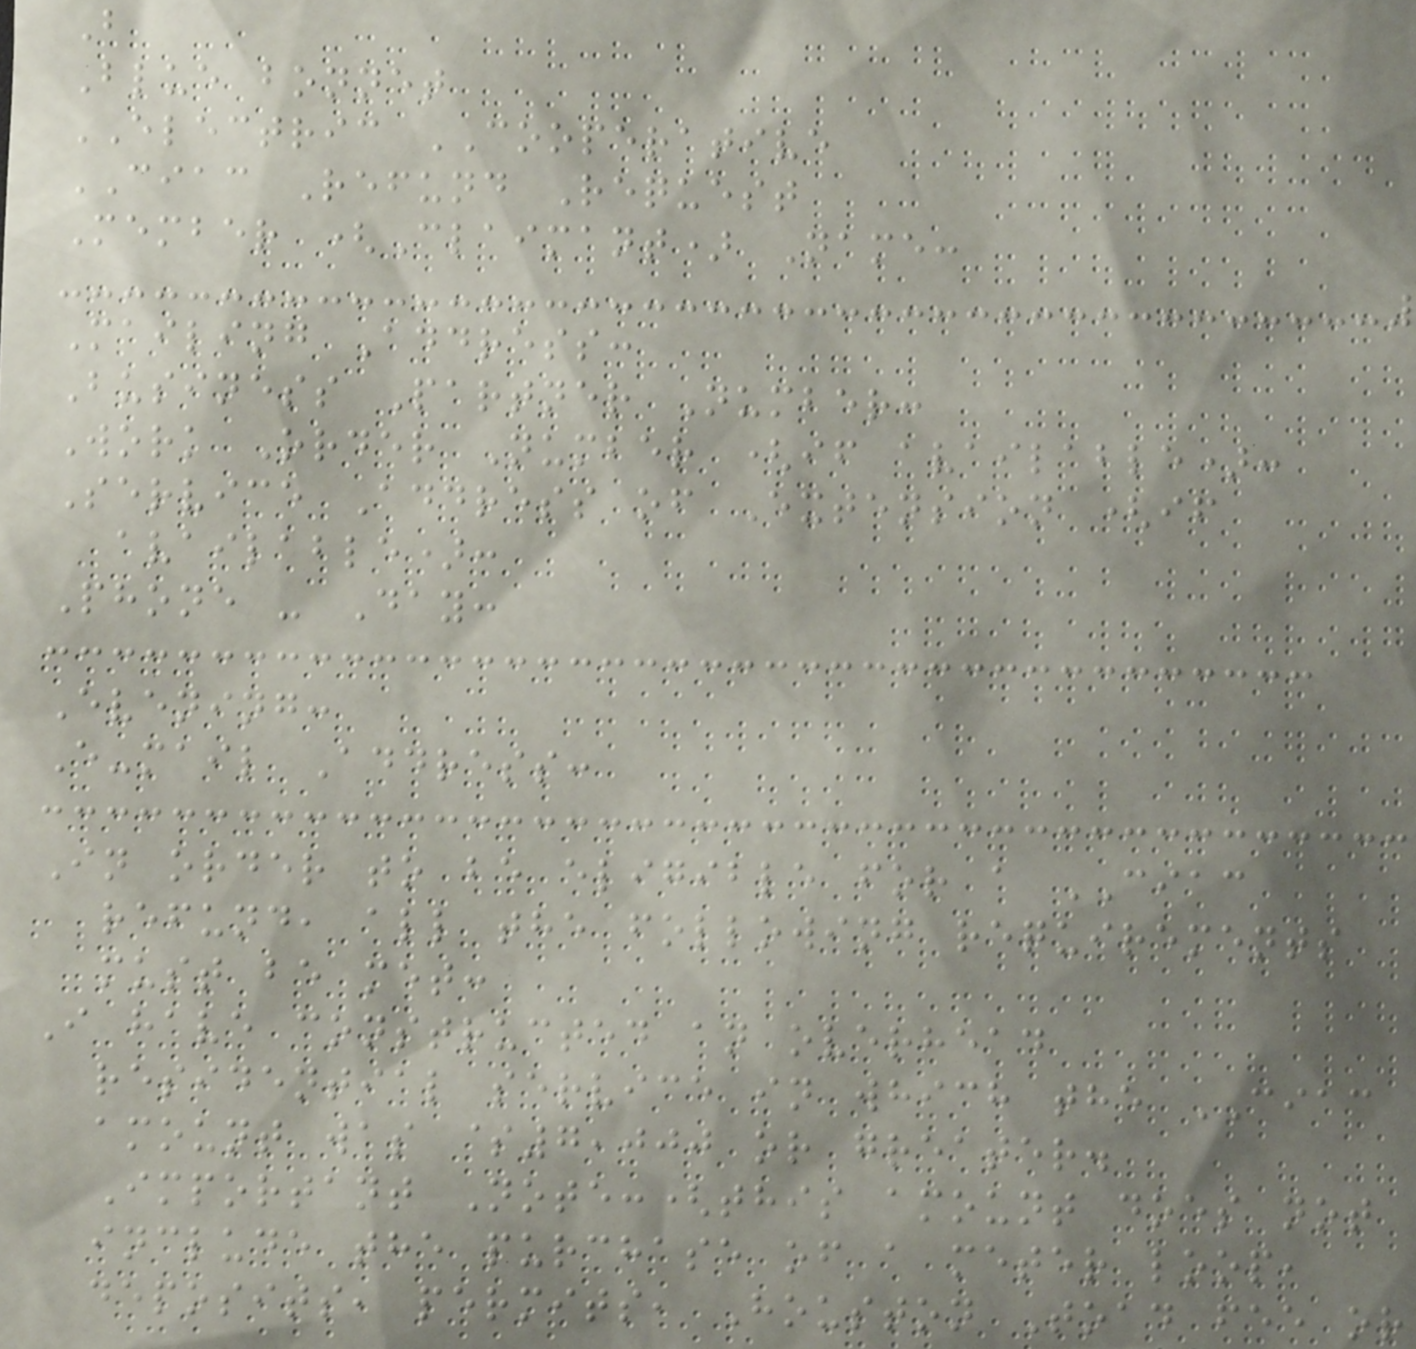B
Blue bonnet
ELECTRIC COOPERATIVE
CIAC Refund Request
Member (Claimant) Name:
Mailing Address:
Business Partner Number:
Work Order Number (if available):
Service Address of Extension (if
available):
Phone - Day:
Evening:
E-mail Address:
In order to be eligible for a CIAC
refund, all the following requirements
must be met:
I have constructed an overhead
residential service in which the CIAC
amount was $7,000 or greater.
Important Note:(this amount does not
include the purchase of a meter loop,
deposits, permits, Houston Toad fee or
